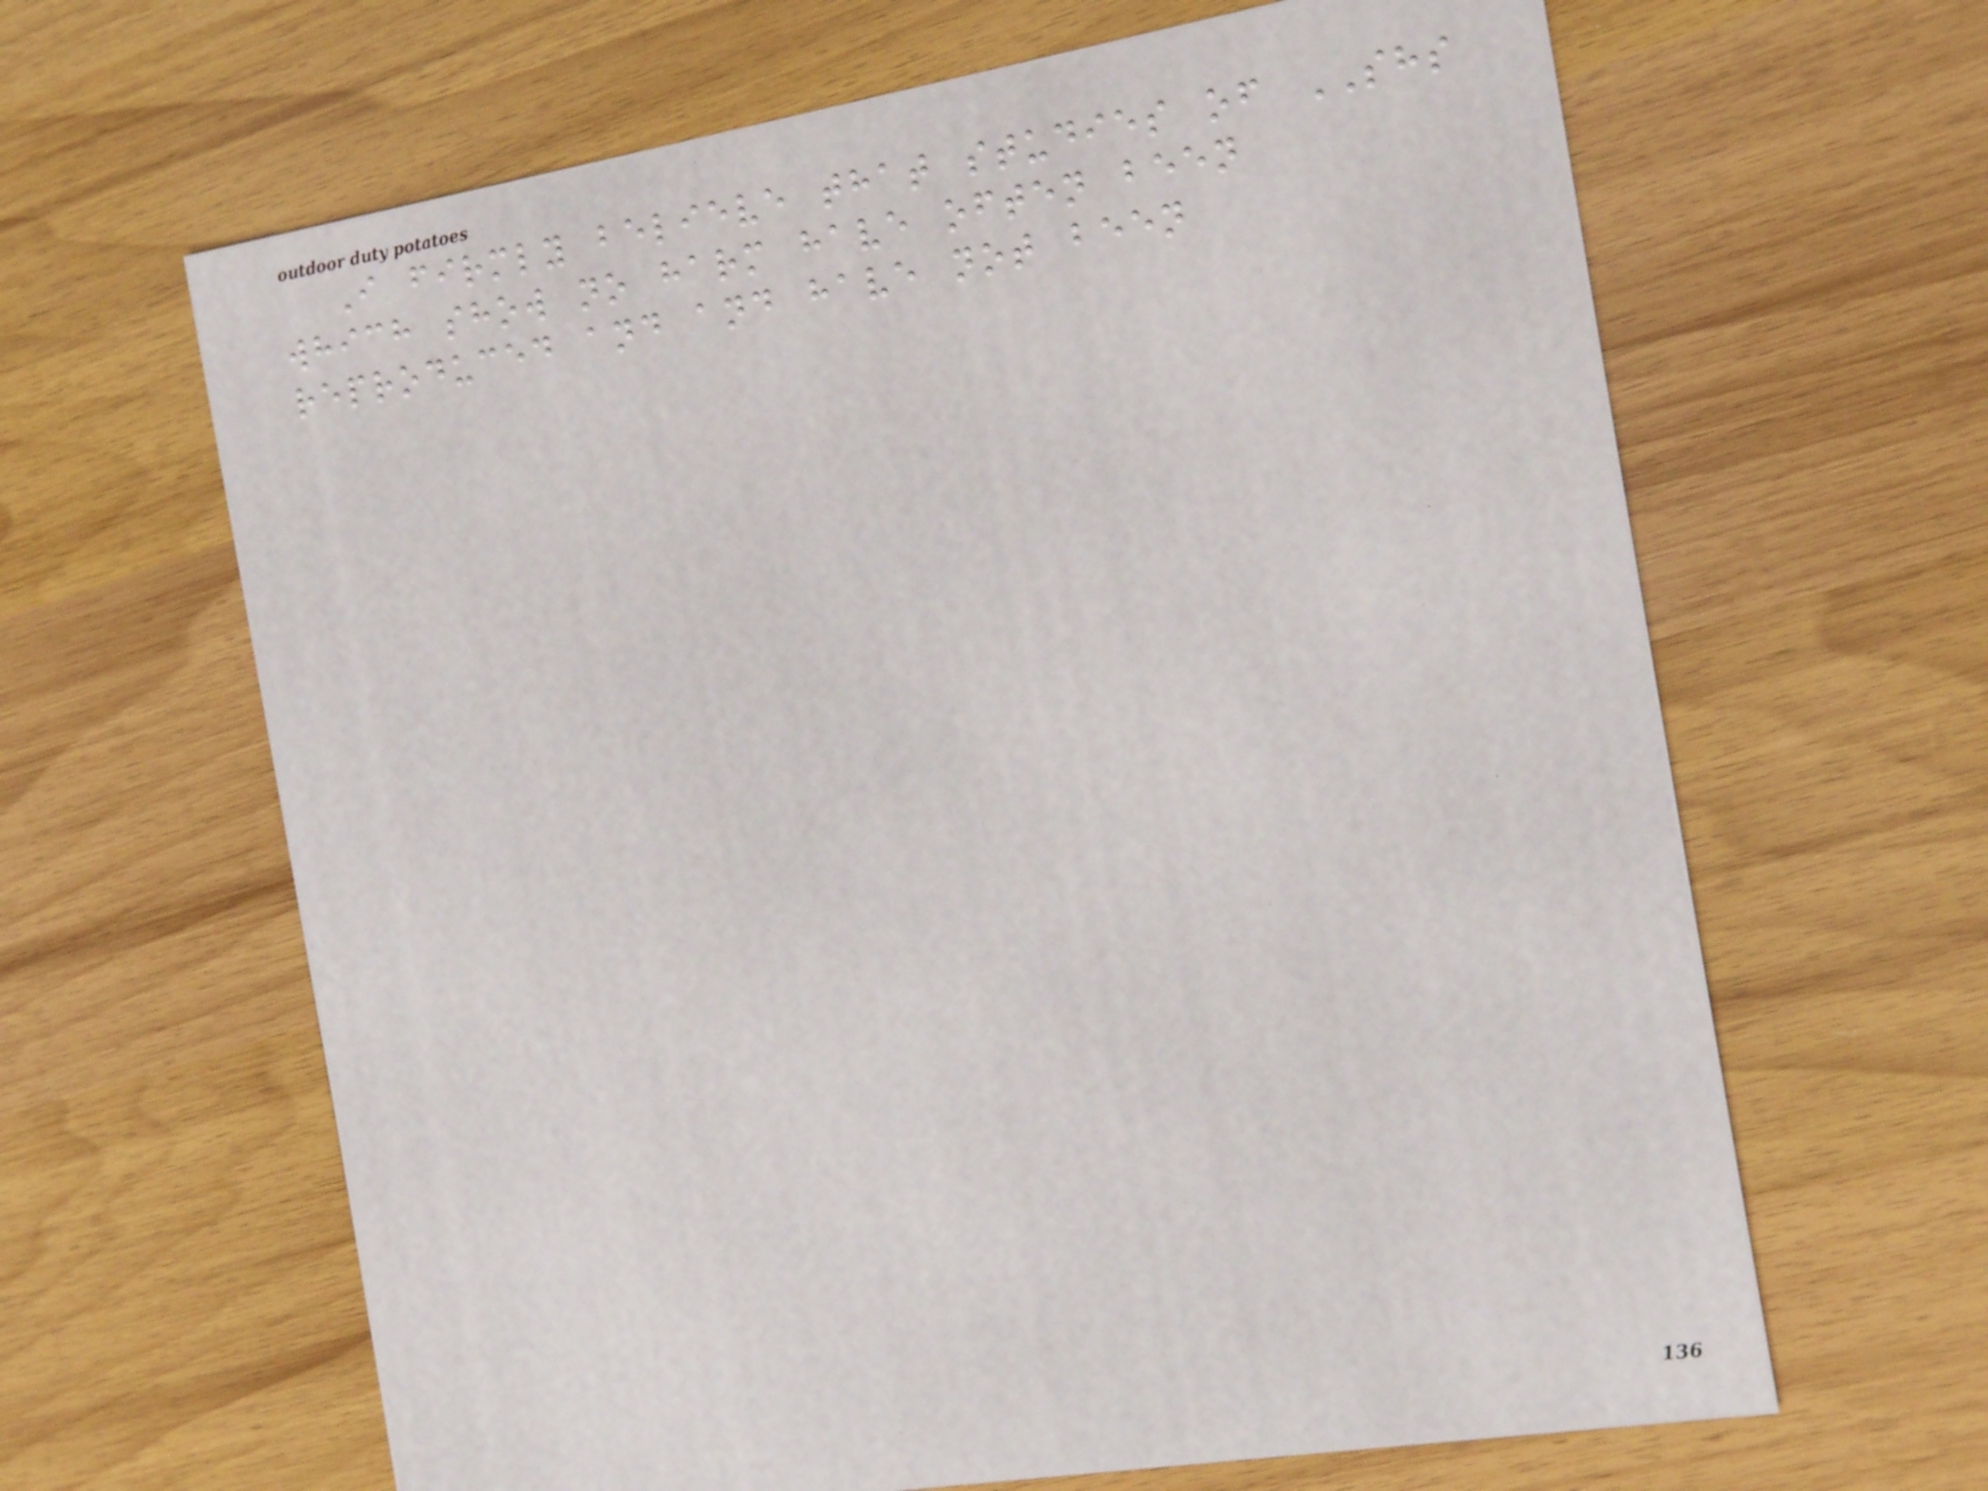I firmly believe that studies of SHS
which show no harm have often been
reproduced and and have not been
